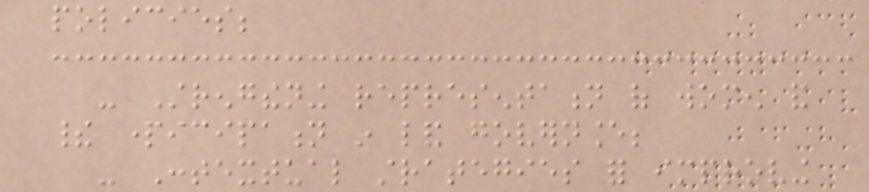policies;
- Strengthening representation of women and
their participation in land governance;
- Contextual strategies for improving
